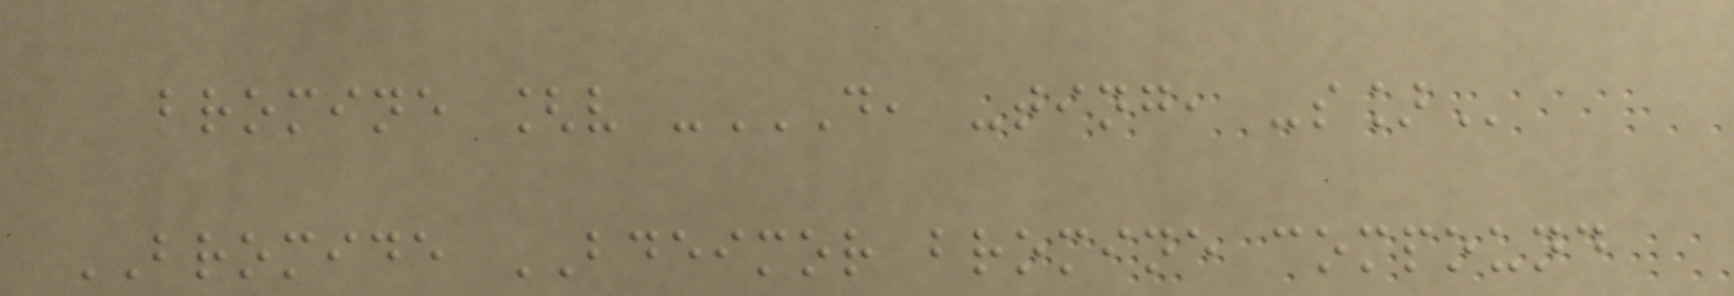bromine [v -D, -TING, -S]
BROMIDE BDEIMOR bromine compound
